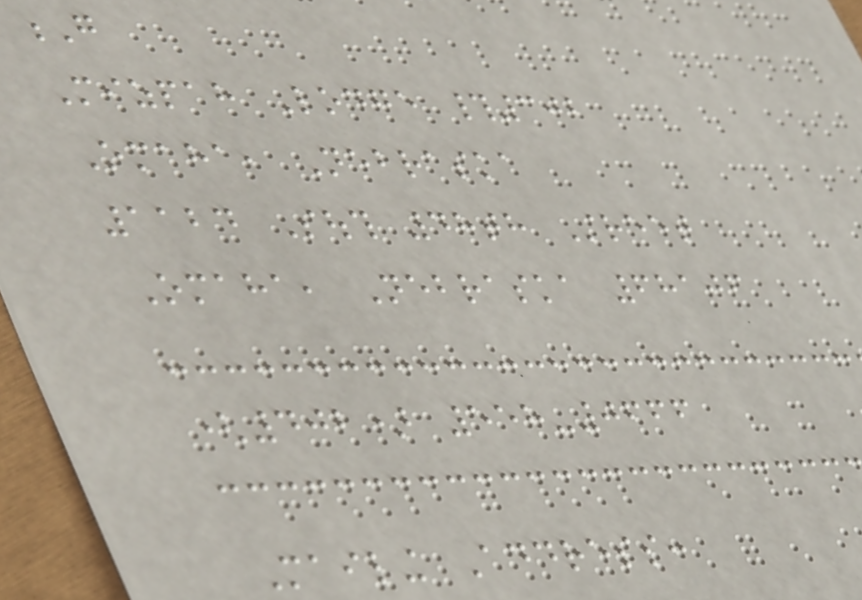G
Mizpah Lodge #302
Omaha, Nebraska
1124 South 48th Street
Omaha, Nebraska 68106
(402) 558-0666
Mailing Address:
